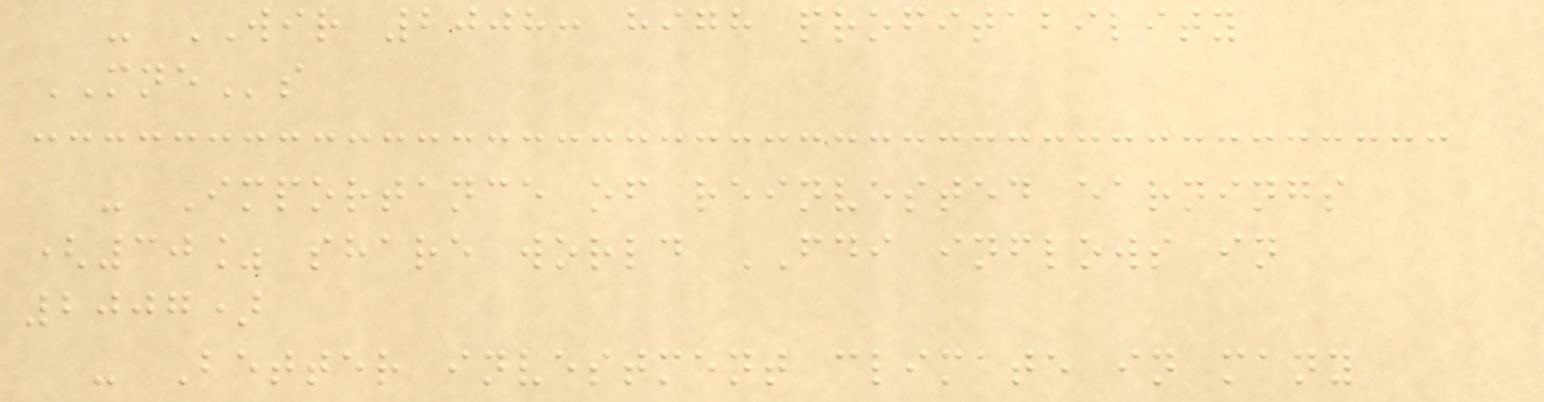- WIR 2008: high profitability
MNEs
- Importance of reinvested earnings
(30% share world FDI inflows in
2007)
- Better investment climate in many
